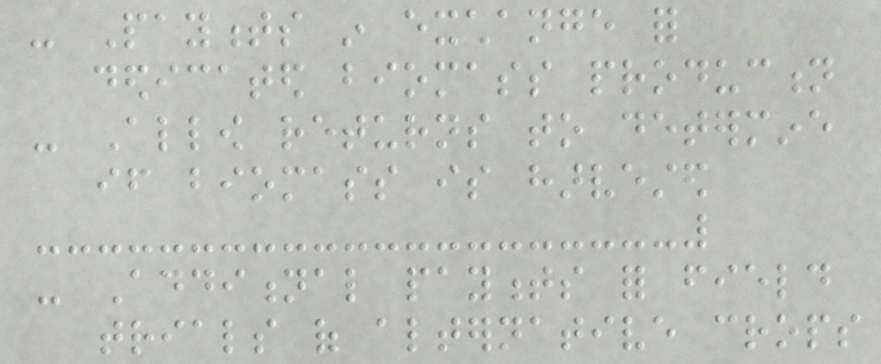- Payments in exchange for
dedicated biomass production
- Allow returns to determine
if biomass is harvested
- Additional payments for field
trials of alternative crops
